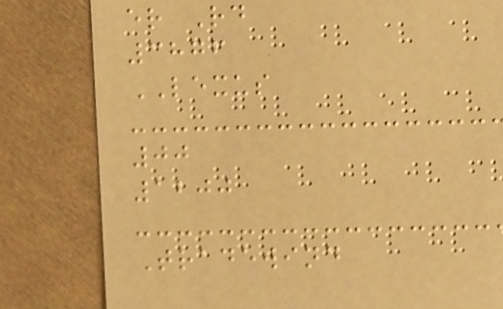er Rd
3876
LEXUS
00
1200
Tradewind
